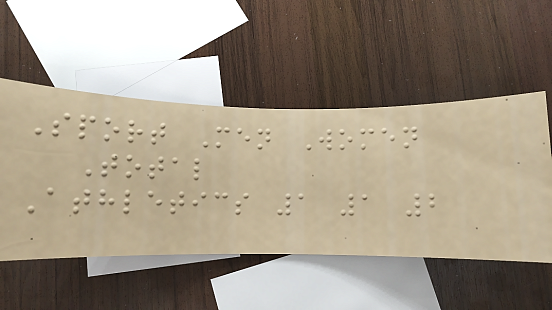Sport Men Women
Total
Athletics 1 1 2
